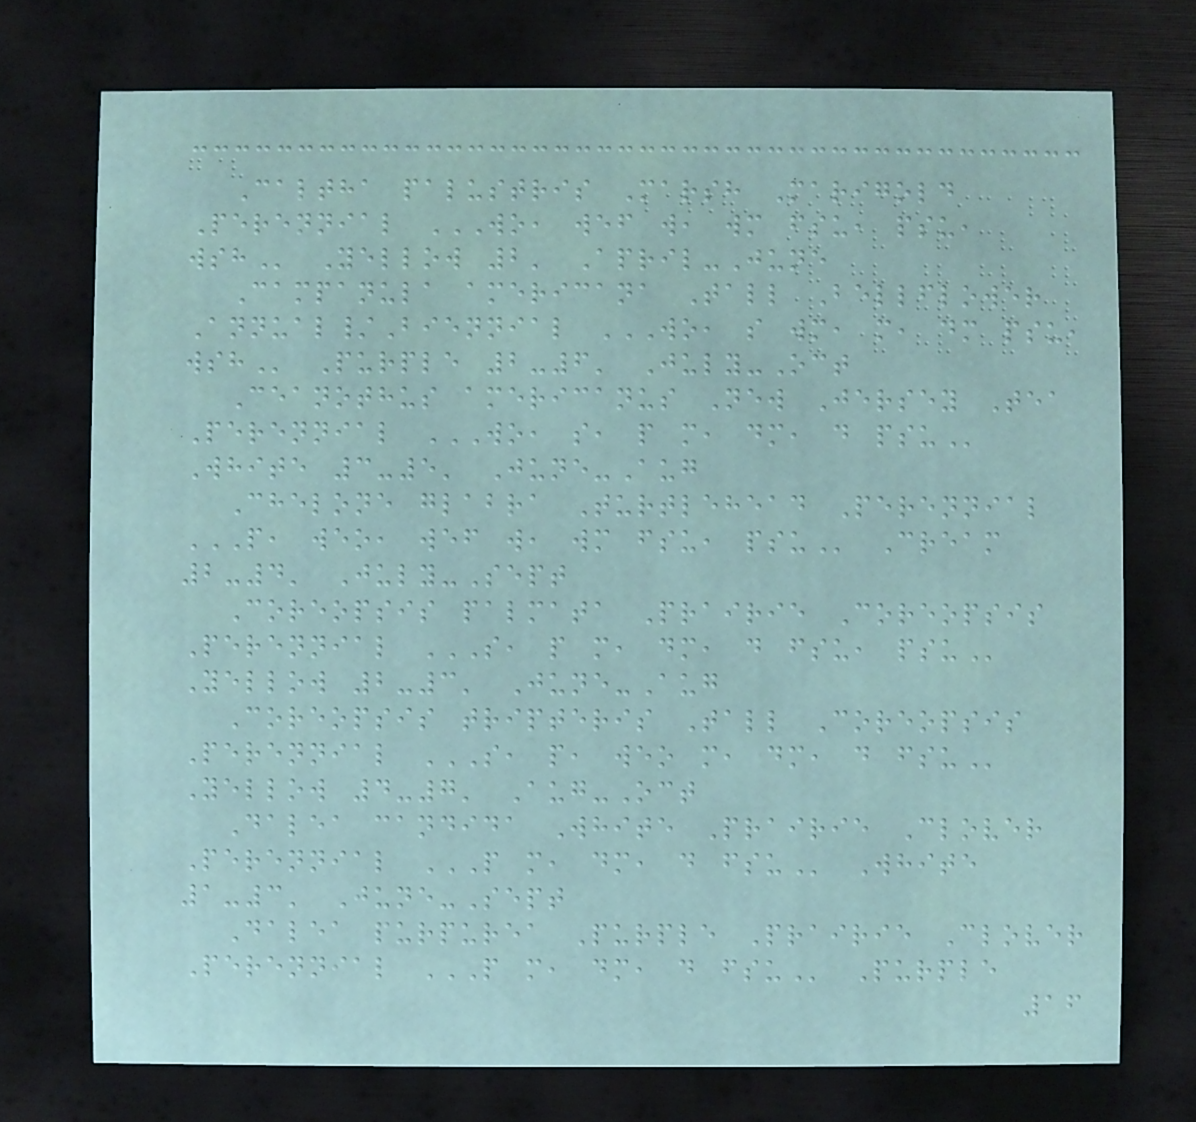Caltha palustris Marsh Marigold
Perennial WO, WEF W, WM FSU, PSU,
WSH Yellow 2' April-June
Campanula americana Tall Bellflower
Annual/Biennial WO, S WM, M, DM PSU,
WSH Purple 2-6' July-Oct
Ceanothus americanus New Jersey Tea
Perennial WO, S, P M, DM, D PSU
White 3-5' June-Aug
Chelone glabra Turtlehead Perennial
P, WEO, WEF W, WM FSU, PSU Cream
2-4' July-Sept
Coreopsis palmata Prairie Coreopsis
Perennial S, P M, DM, D FSU, PSU
Yellow 2-3' June-Aug
Coreopsis tripteris Tall Coreopsis
Perennial S, P, WEO M, DM, D FSU
Yellow 4-7' Aug-Oct
Dalea candida White Prairie Clover
Perennial P M, DM, D FSU White
1-3' June-Sept
Dalea purpurea Purple Prairie Clover
Perennial P M, DM, D FSU Purple
16
